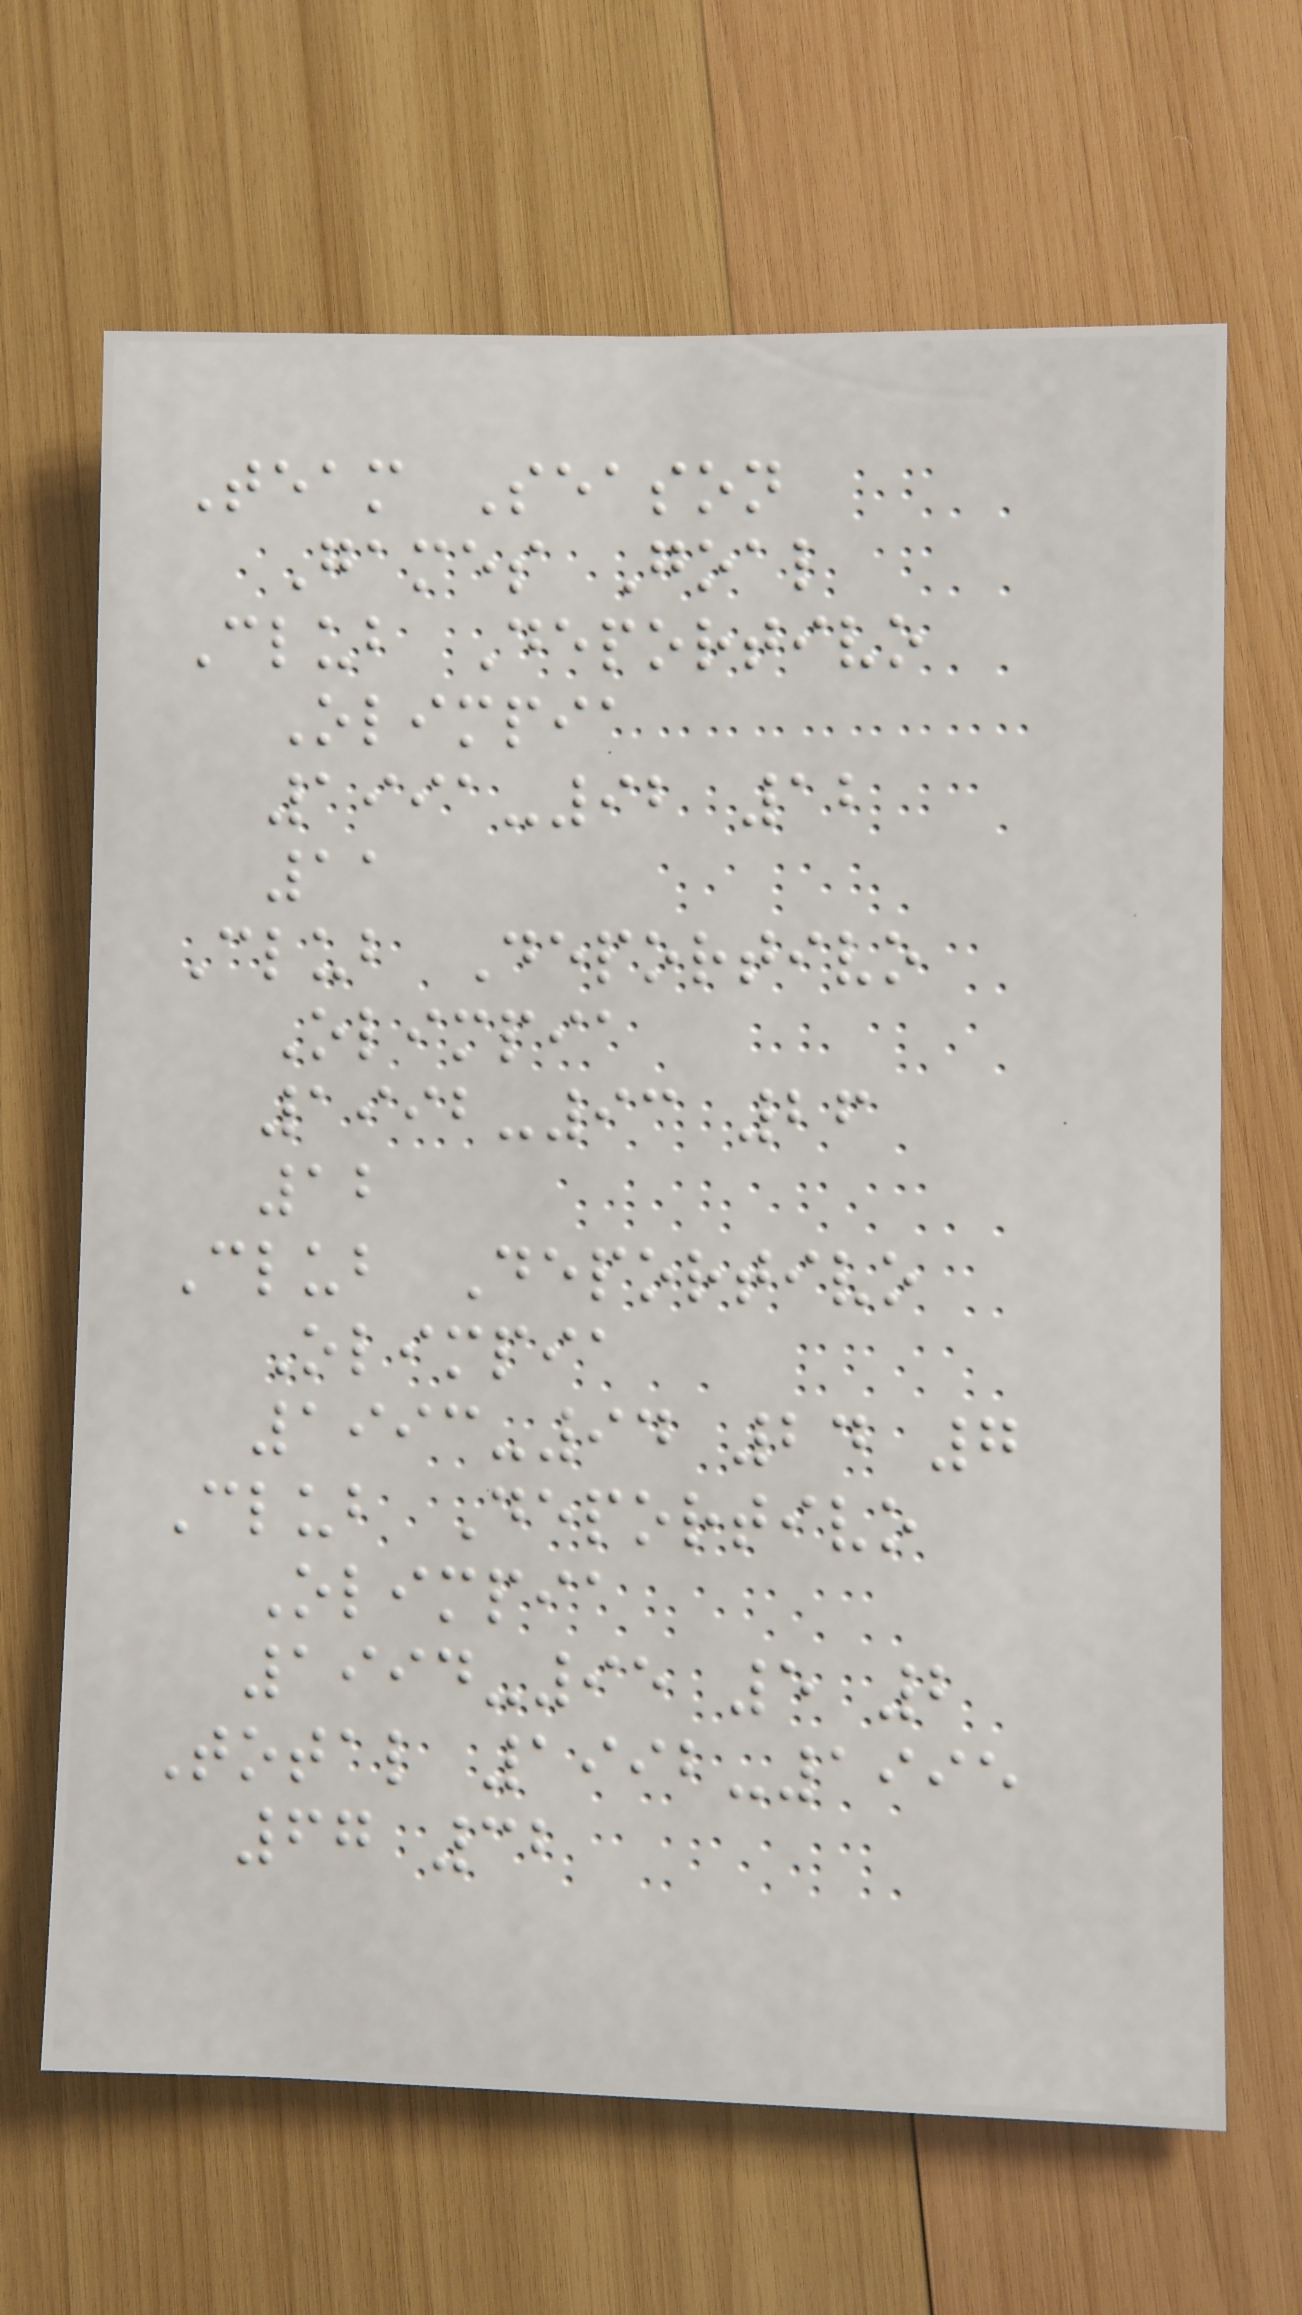Team Season
Games Goal
Club Deportivo
Olimpia
1991-92 12
11
Club Deportivo
Olimpia
1992-93 26
12
Club Deportivo
Olimpia
1993-94 24 7
Club Deportivo
Olimpia
1994-95 5 2
Total 1992-1995
67 32
